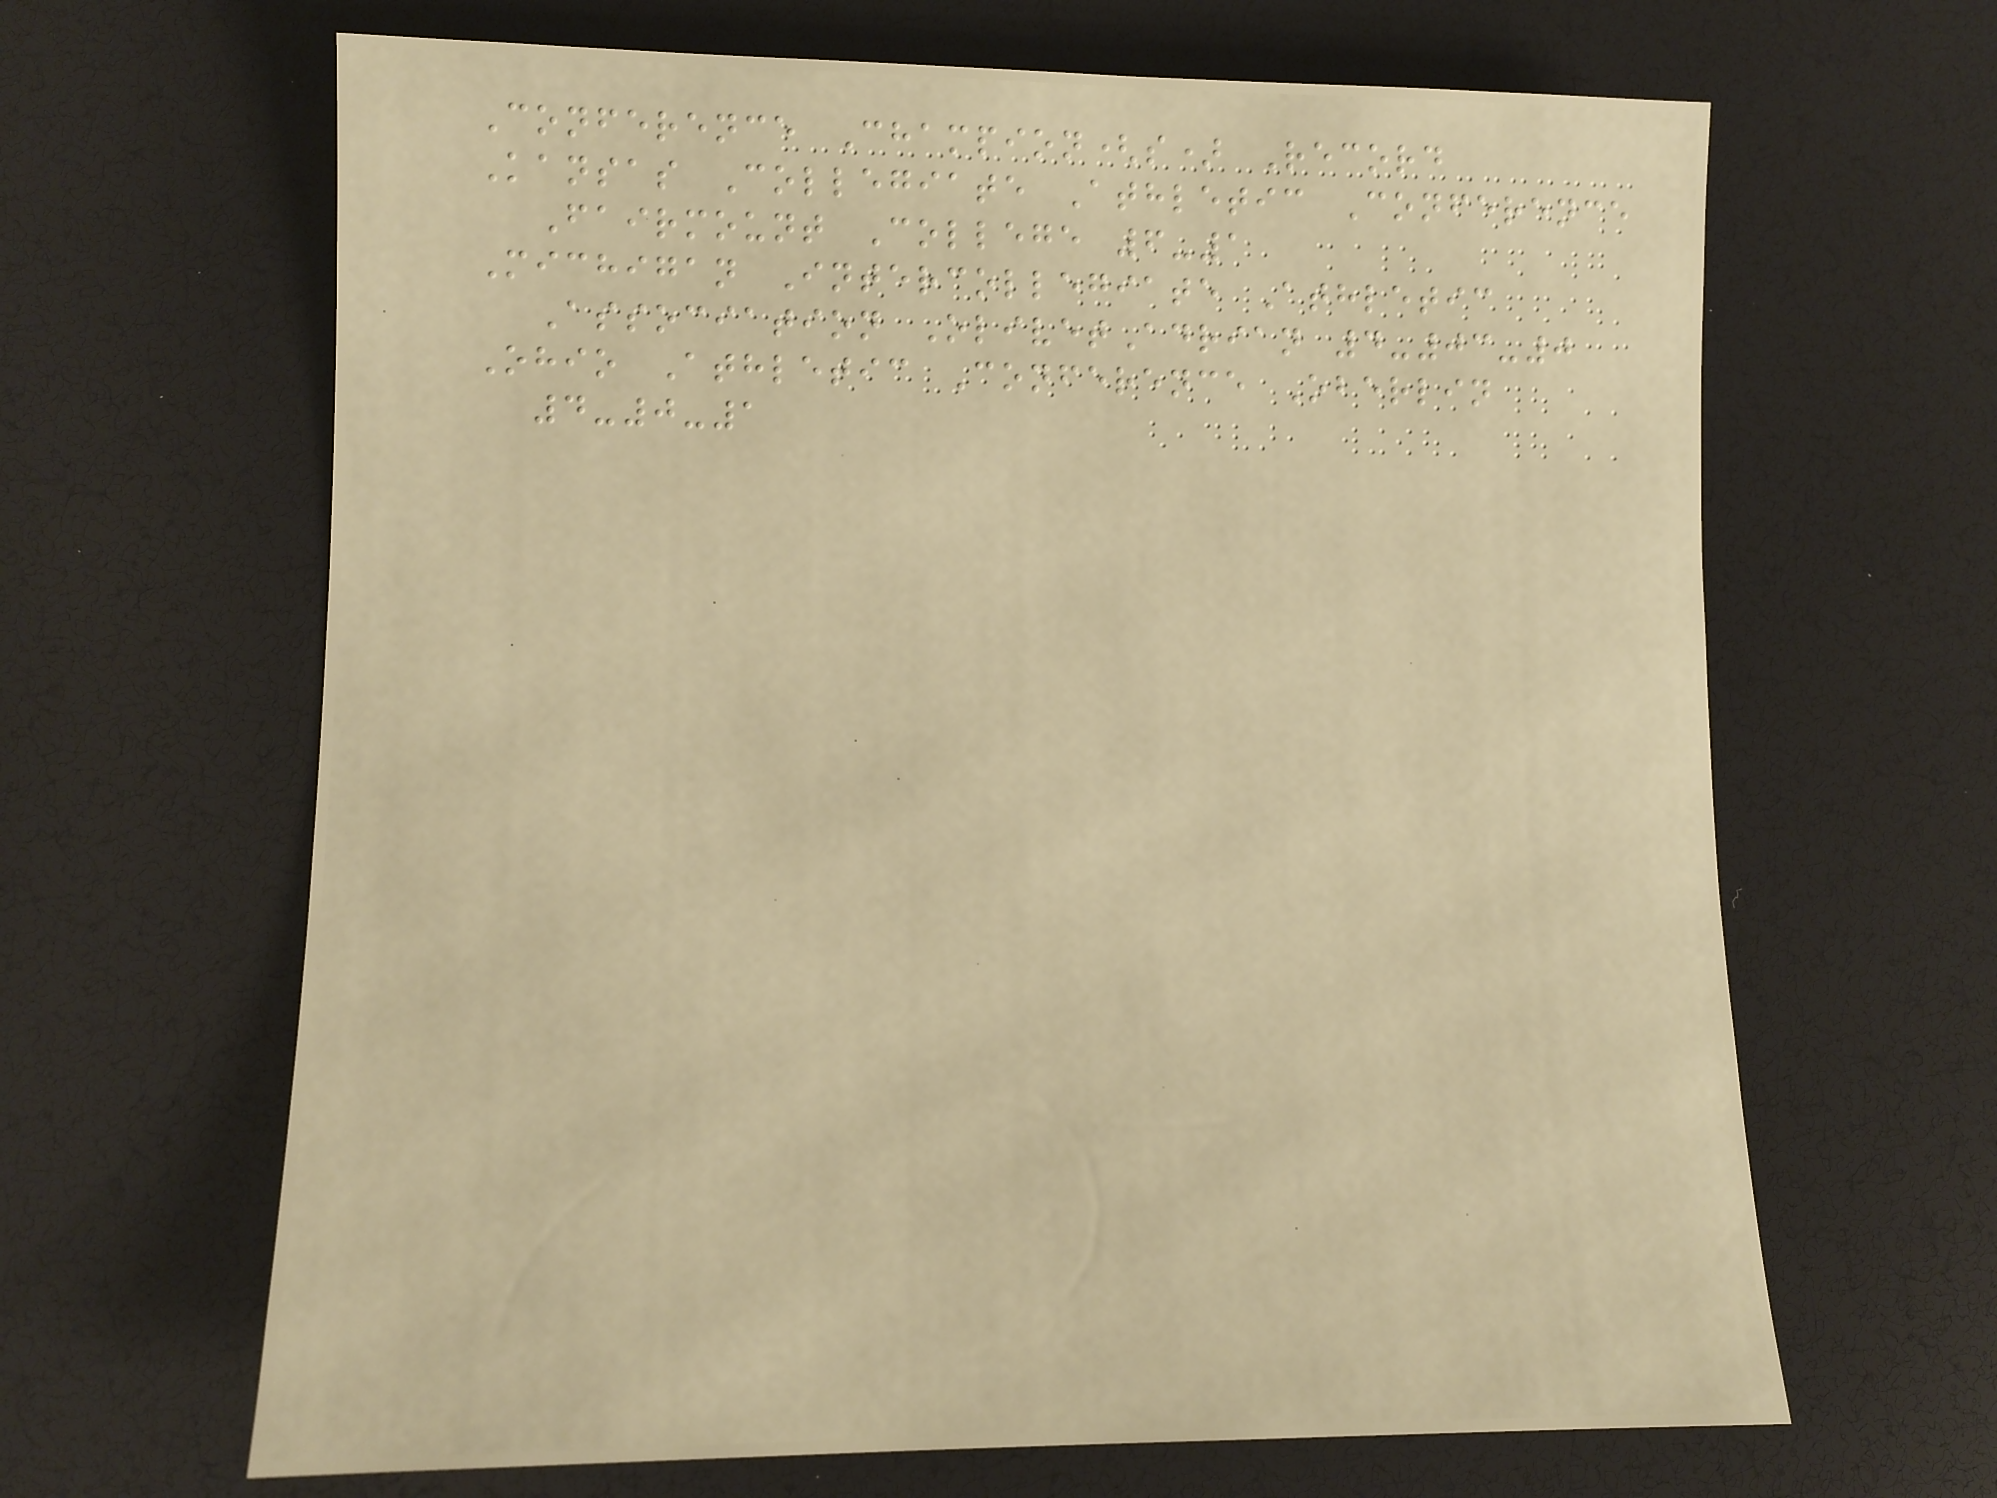Conference Champion(s) Record
Kansas Collegiate Athletic Conference
Fairmount College 6-1
Michigan Intercollegiate Athletic
Association OlivetAdrian 4-03-0
Ohio Athletic Conference Oberlin
4-0-1
